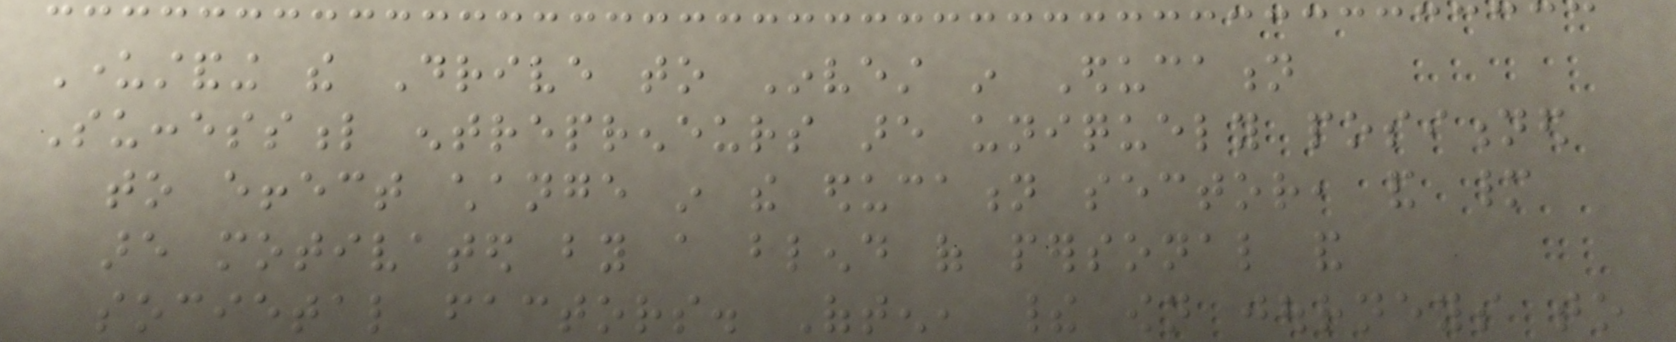Understanding the Drive to Invest in Education
Successful entrepreneurs are uniquely positioned
to effect change in the education sector, and many
are motivated by a blend of personal and
societal factors. Often, their own journeys to
